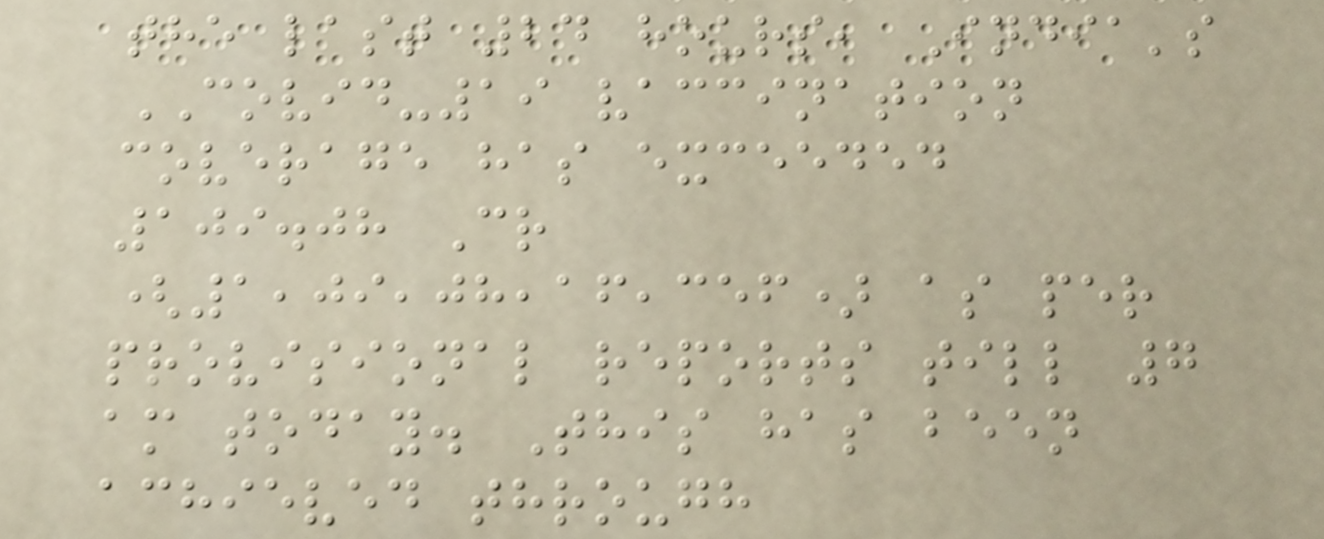the last 24 hours, India's
COVID-19 vaccination
coverage has exceeded
109.08 Cr
(1,09,08,16,356) as per
provisional reports till 7
am today. This has been
achieved through
